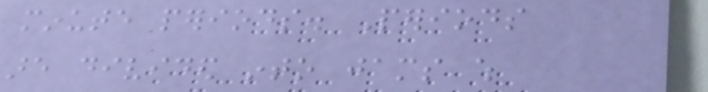minute periods. Periods
are divided into jams which
